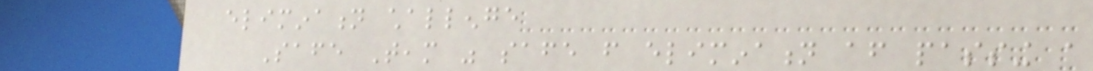elimination challenge
Safe Team was safe from elimination after passing a
